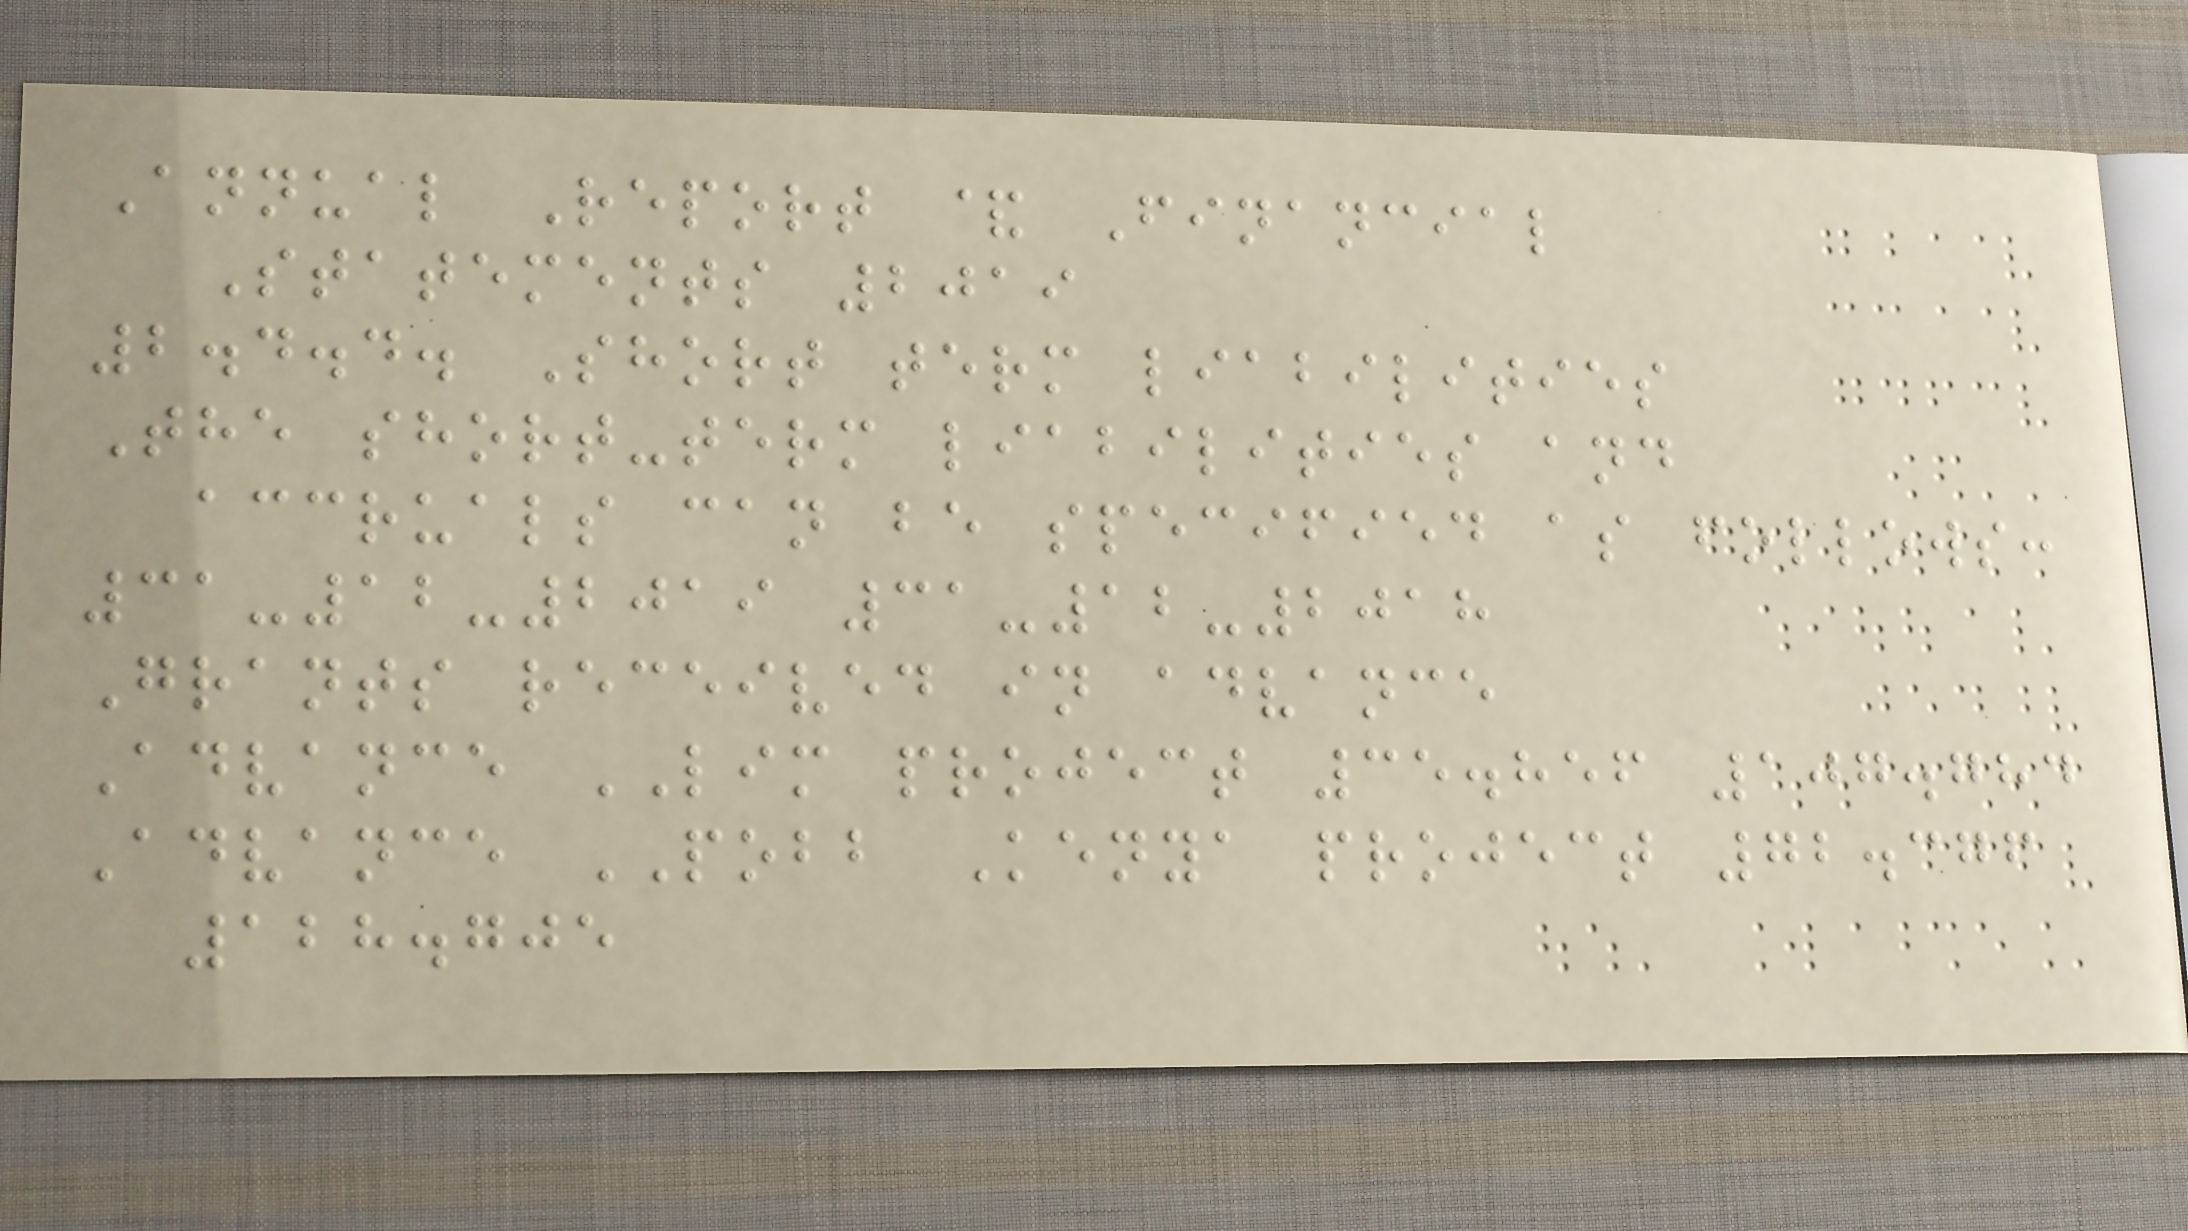Annual Report & Financial
Statements 2019
2.4.4. Short term liabilities
The short-term liabilities and
accruals can be specified as follows:
31-12-2019 31-12-2018
Grants received in advance
Advance LIM project 35.856 107.784
Advance POBB Kenya project 72.376
128.705
